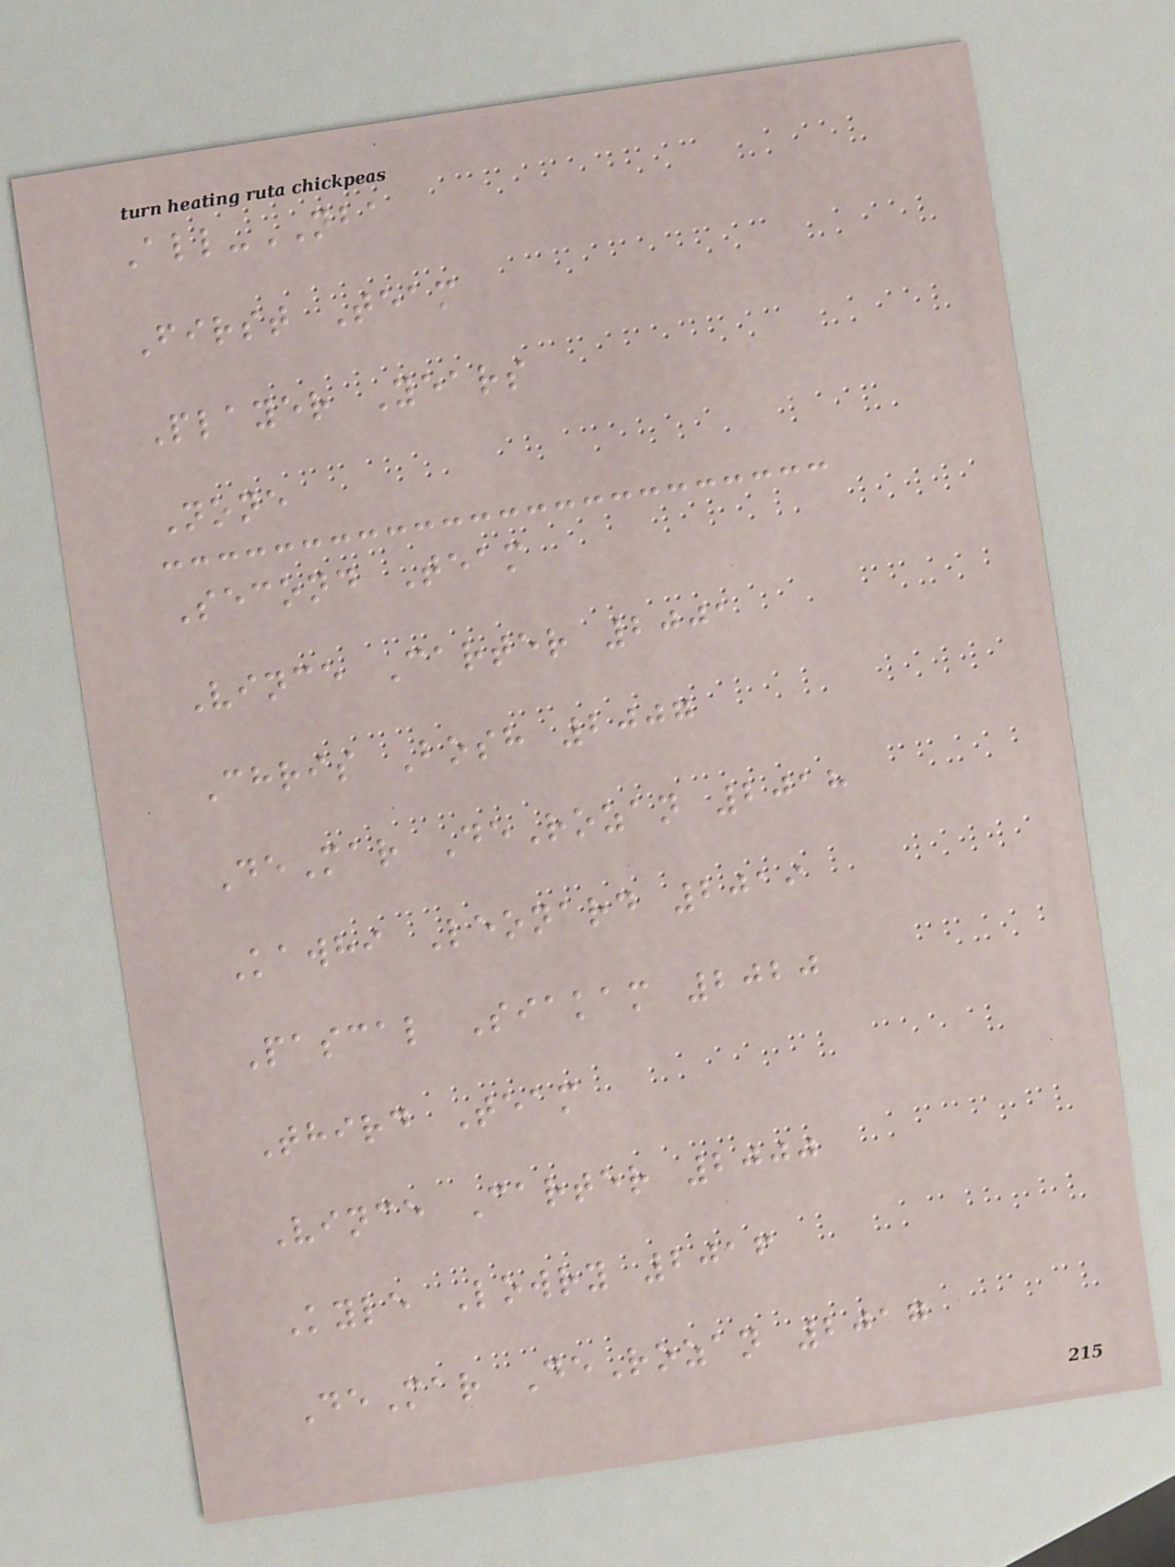All-NBA
First Team
Player Years
None
Second Team
Vince Carter 2001
Chris Bosh 2007
DeMar DeRozan 2018
Kawhi Leonard 2019
Pascal Siakam 2020
Third Team
Vince Carter 2000
Kyle Lowry 2016
DeMar DeRozan 2017
